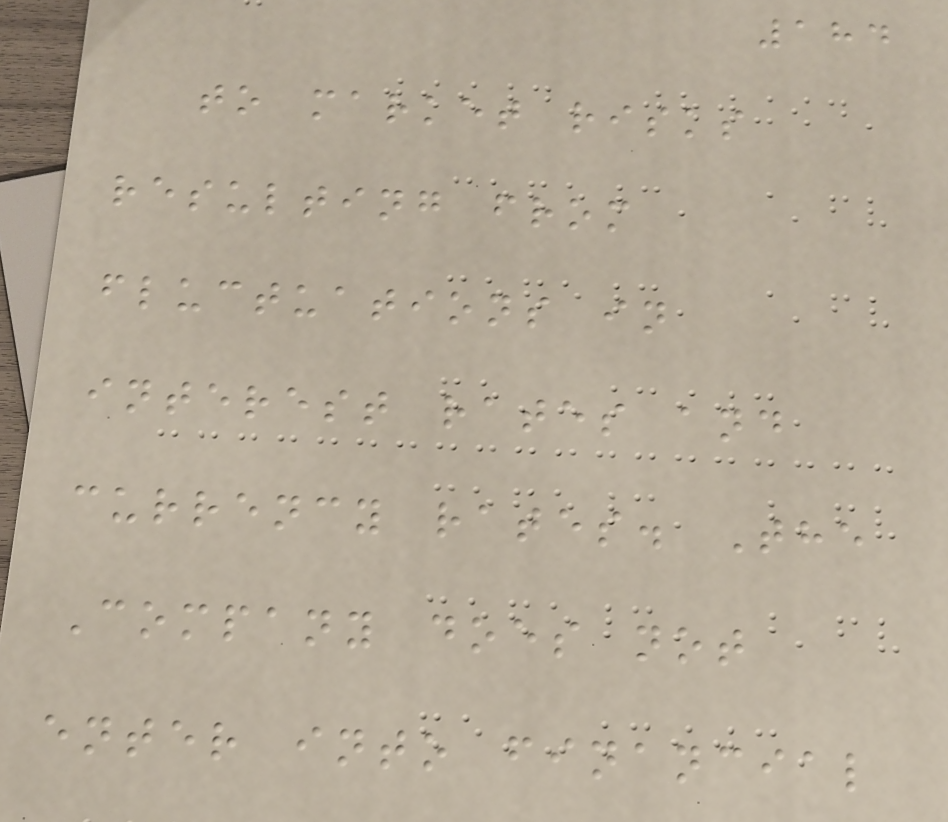184
to market risks
resulting from
fluctuations in
interest rates and
currency rates. The
Company does not
enter into financial
